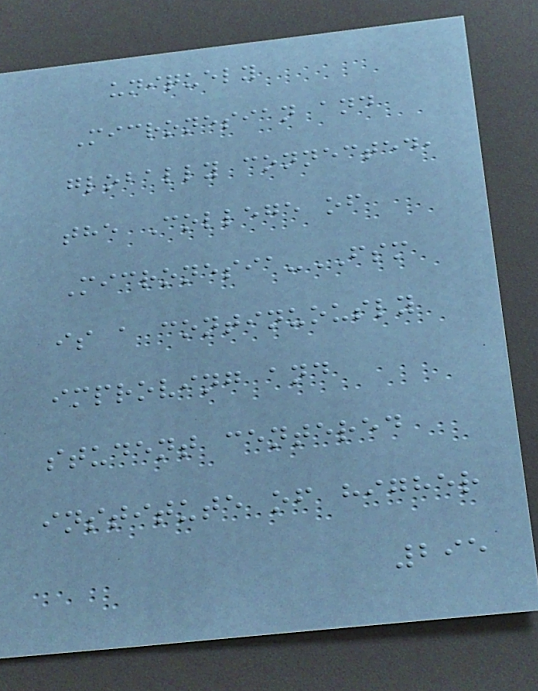uniquely
Micronesian and
globally connected,
the College of
Micronesia-FSM
is a continuously
improving and
student centered
institute of higher
295
